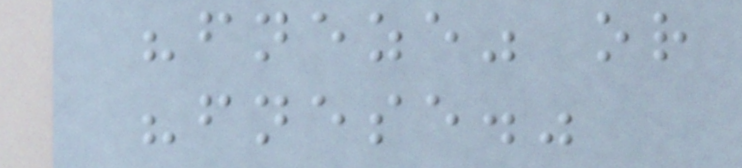"fneze" or
"fnese."
